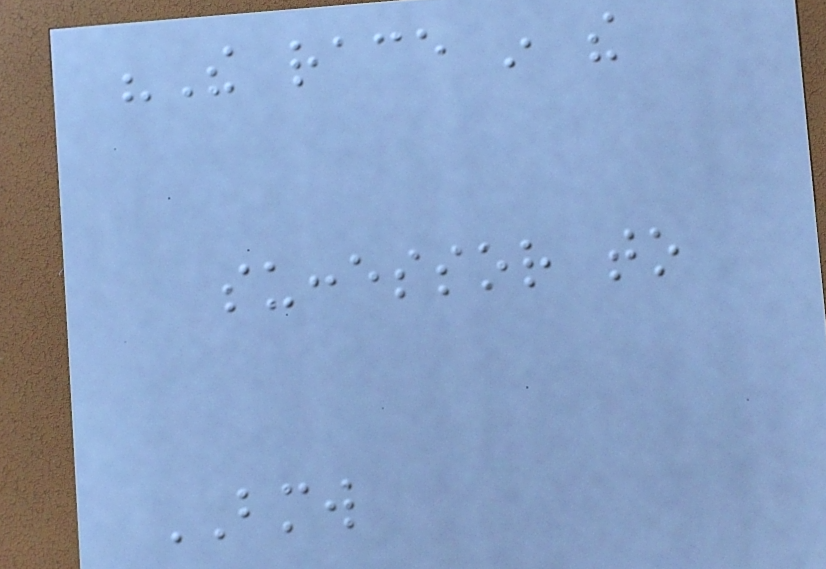"The race in the
successor to
BMW
